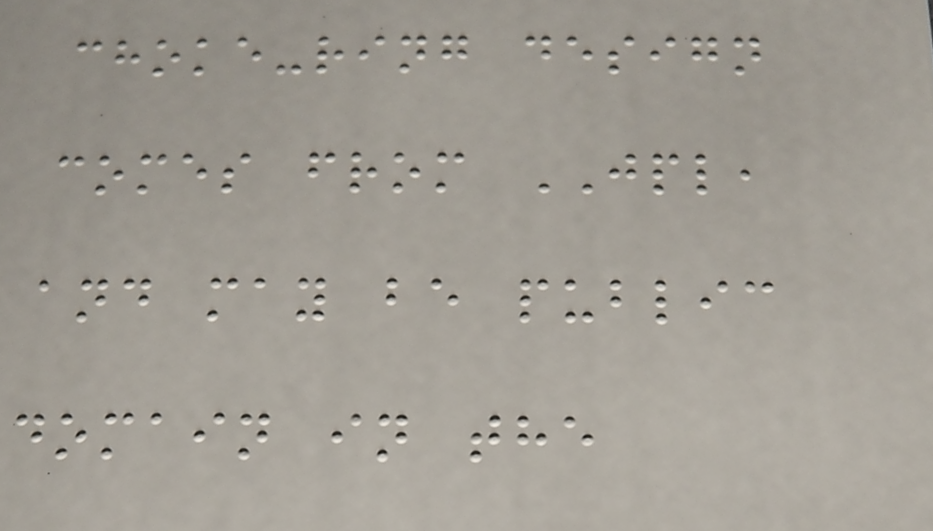choke-ring design
comes from JPL,
and may be public
domain in the
